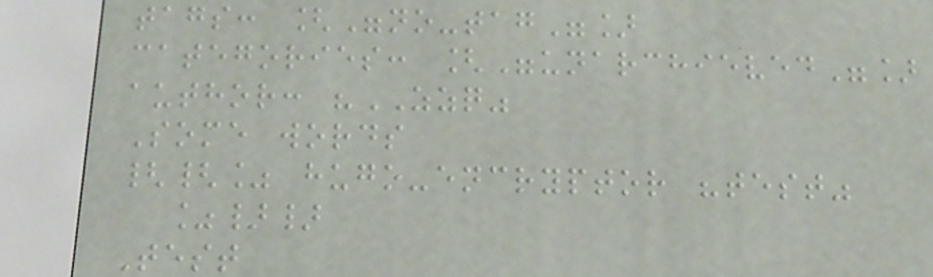tags: ["no-tag"]
categories: ["unarchieved"]
author: "ZZQ"
Some words
{{% hugo-encryptor "test"
%}}
Test
